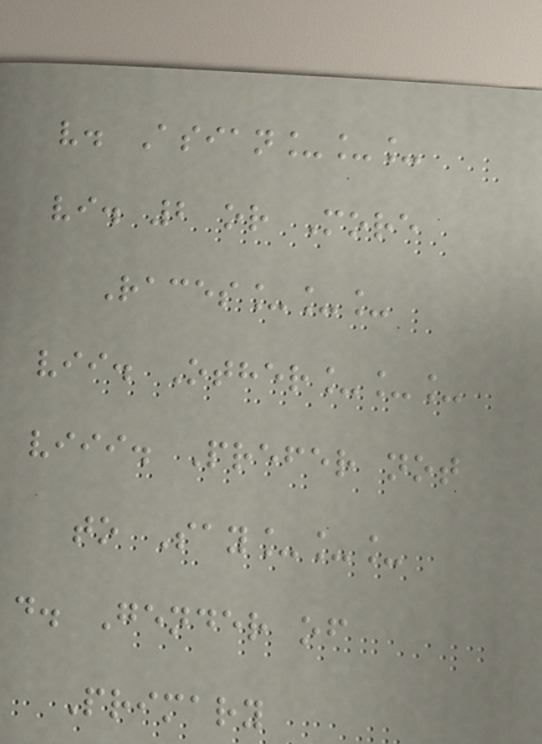v. Asian___
vi. 2 or More
Races___
vii. Other___
viii. Prefer not
to Say___
d. Gender of
Primary
